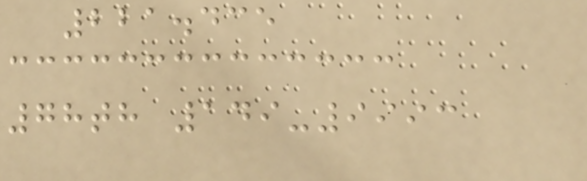221.435
78th 149-9993
